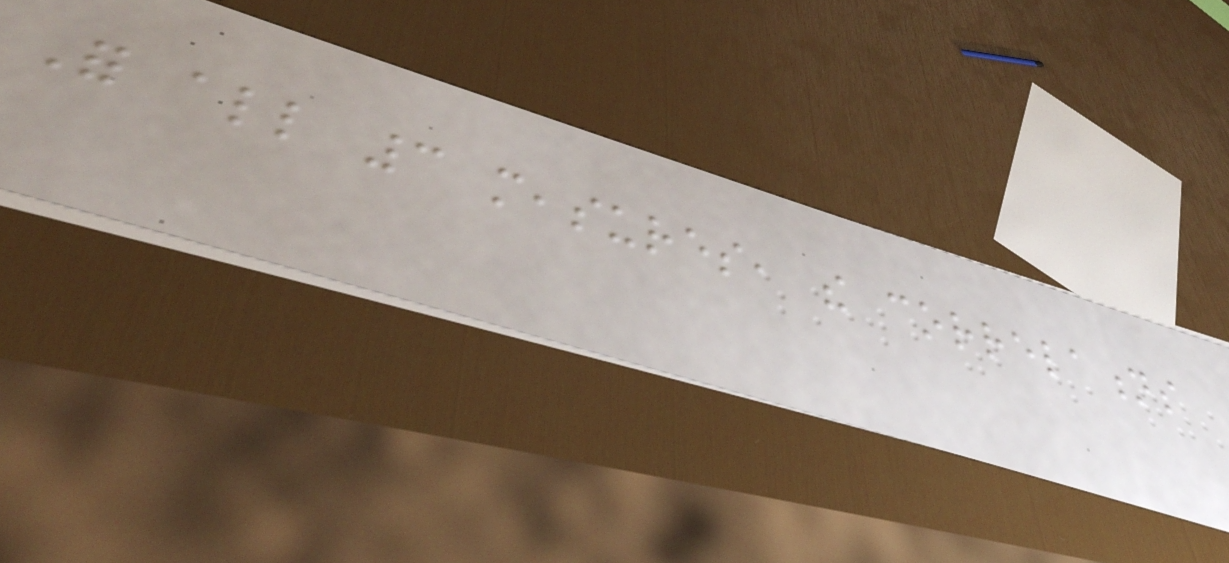For all 3 measures, the correlations
